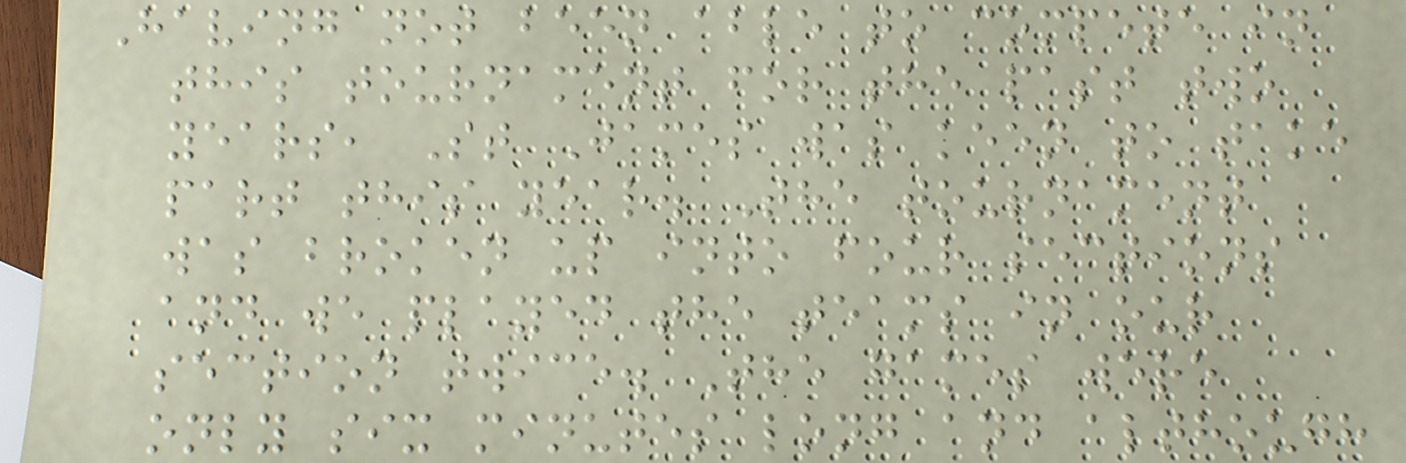Having not been able to compete in
this tournament for the past two
years, St James was keen to take
part this year. The tournament
was broken up into four sections
and we played the teams in our
section twice. The games were
only six minutes long and although
